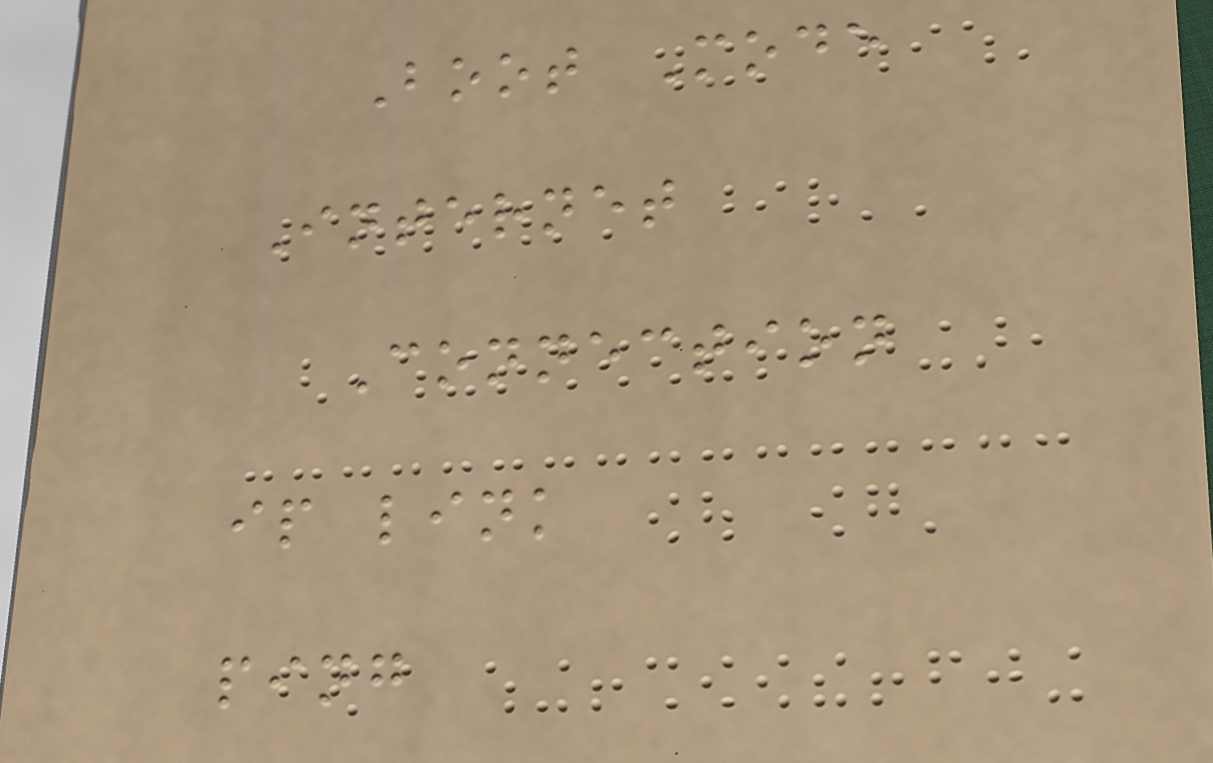Boot Mode
Internet
Connection
ip link
ping
